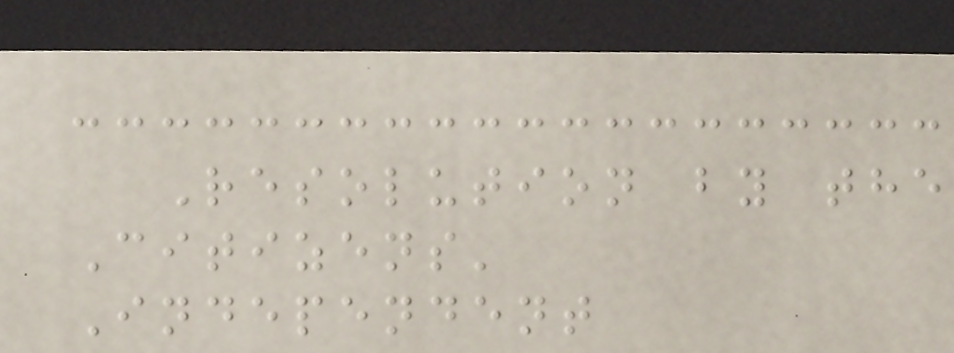Resolution by the
Citizens'
Independent
